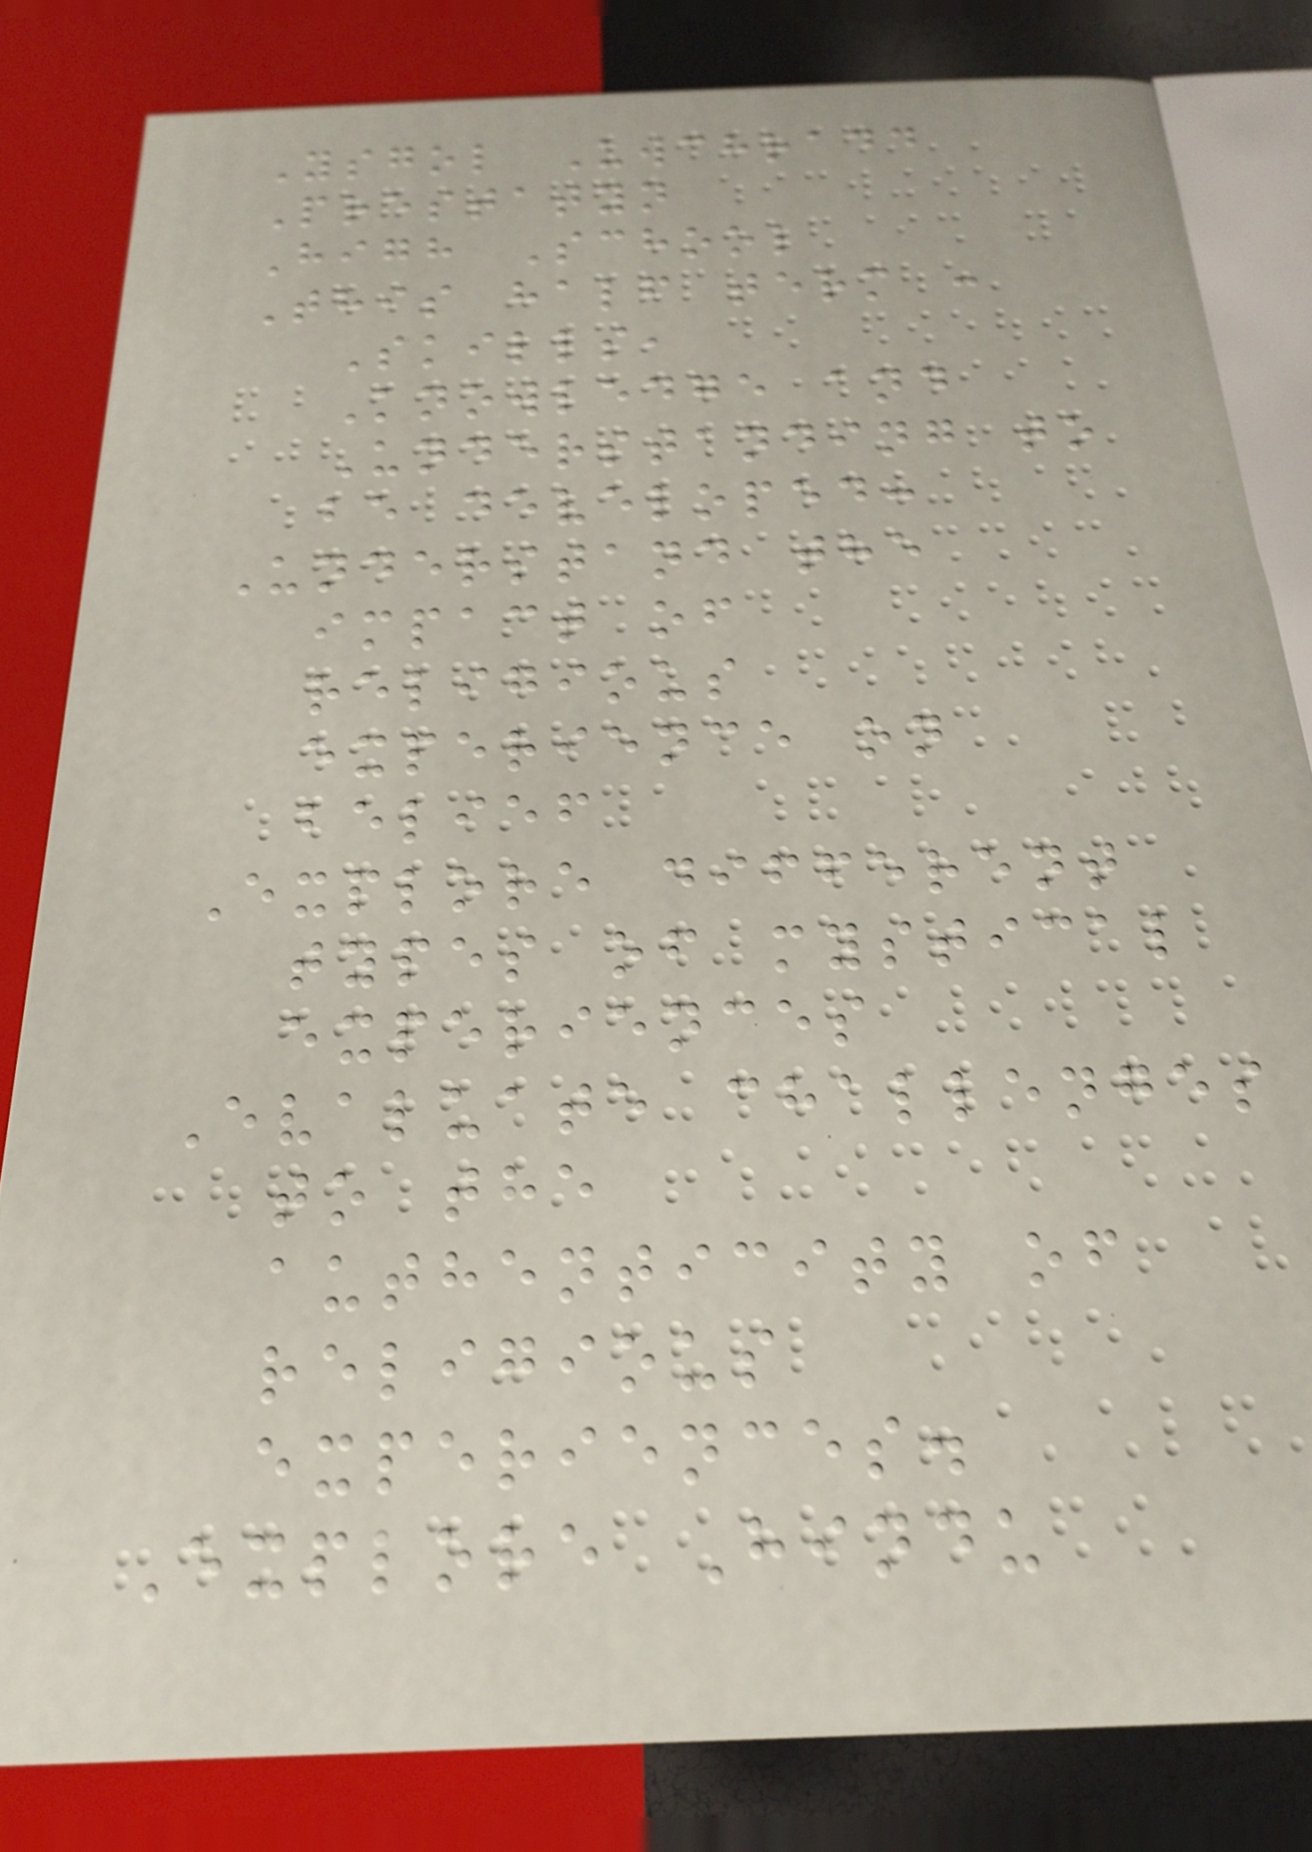Ysgol Uwchradd
Prestatyn
High School
This half term :
Skills,
Knowledge and
Understanding to
be developed:
Understand the
impact of
religious
experience on
belief
Explore different
types of mystical
experiences
Evaluate challenges
to the
authenticity of
religious
experiences.
Explore Hindu
